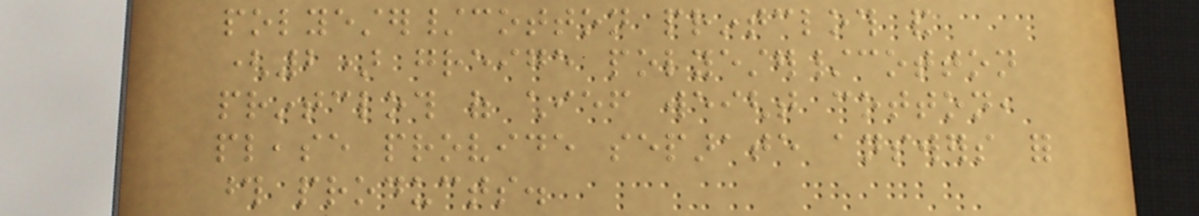polyester/cotton printcloth and
(2) greige polyester/cotton
printcloth of chief weight cotton,
please provide separate answers for
those products.
